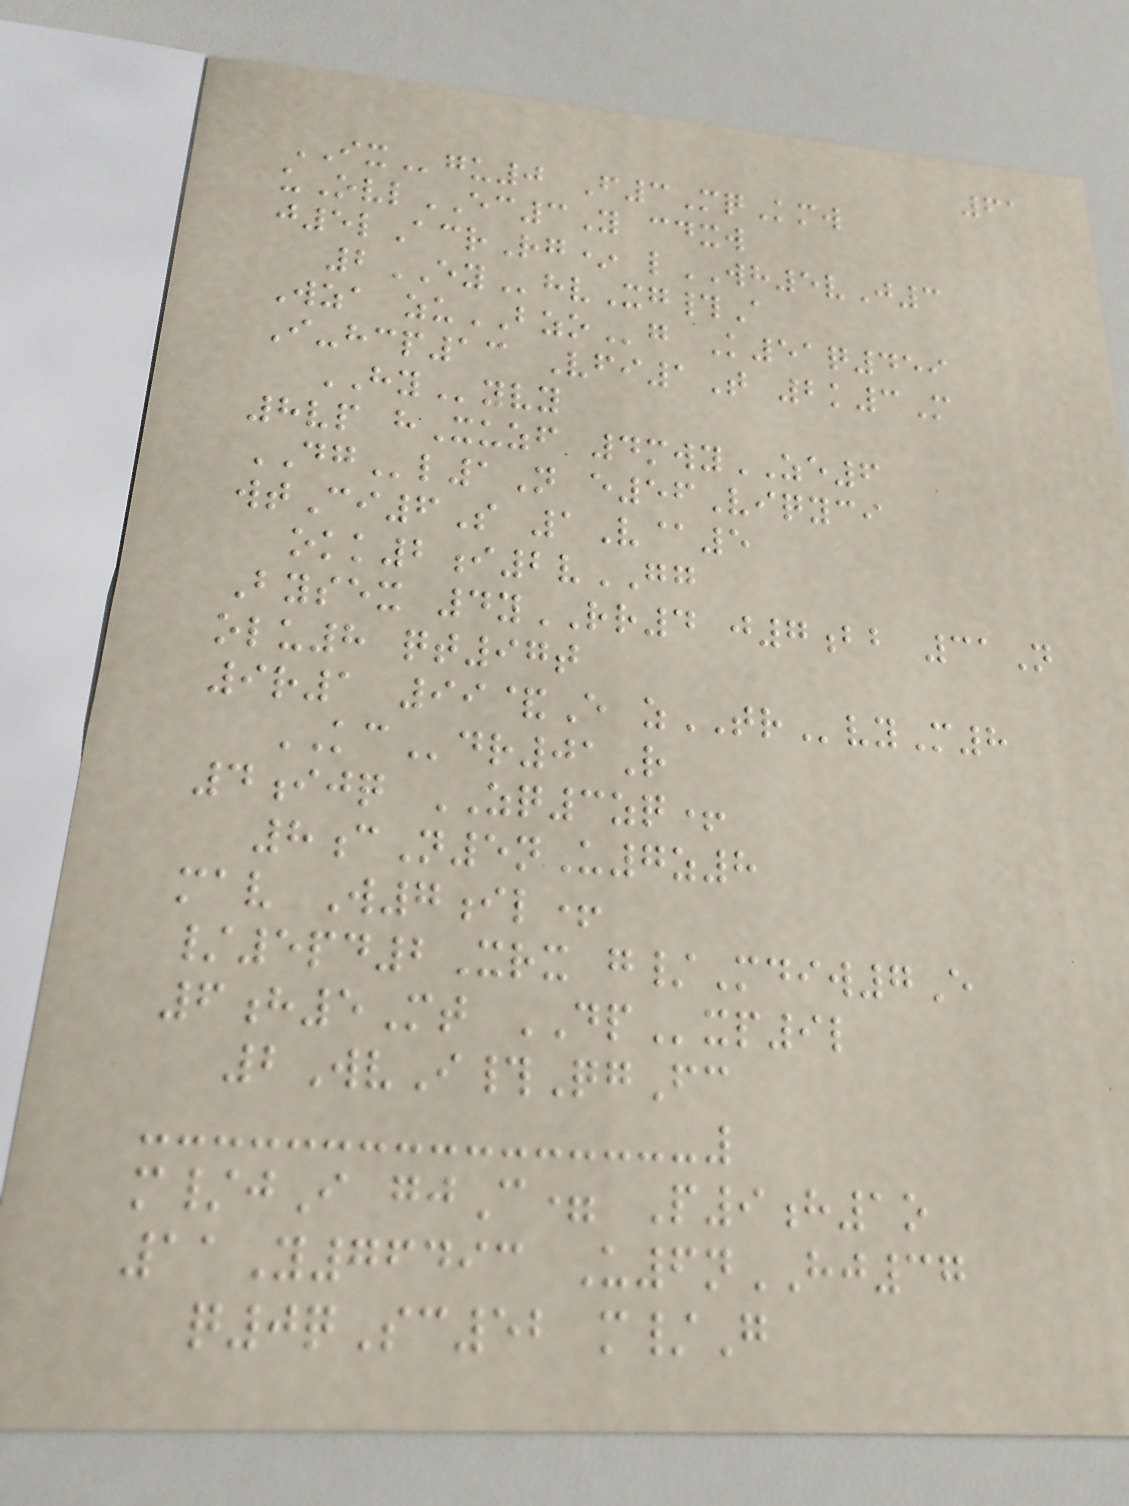61
IXgu0 F3MqKmw
uOvlEC3Y cdxw
j5lAcrRg* lWH5vJ3
2EYhvXg#A
Wza zuBZOg K51q459
I-hcp13 Vfi1T 2k3M
HYyvy
8vp hXuzf 4mwyZE6
DGl1N e56Viqyci
wtCi6S 1V@5
okk2i2vGG
Bysex 4yRR4 j7bb 31N
olu8 qt97t
9r1 99&E zTRvyM8
KCdr01R
4ijq ZQ3zq+
8cN5nU7z8
mav W7il+
/5pd2Xrx g/Mdiw7E
6h5Mt DPxp9l
2WvI#QgFc
m/jI gjC= P9h1o
11Y76493 U6nHJ37
q0qSc52 m/G
